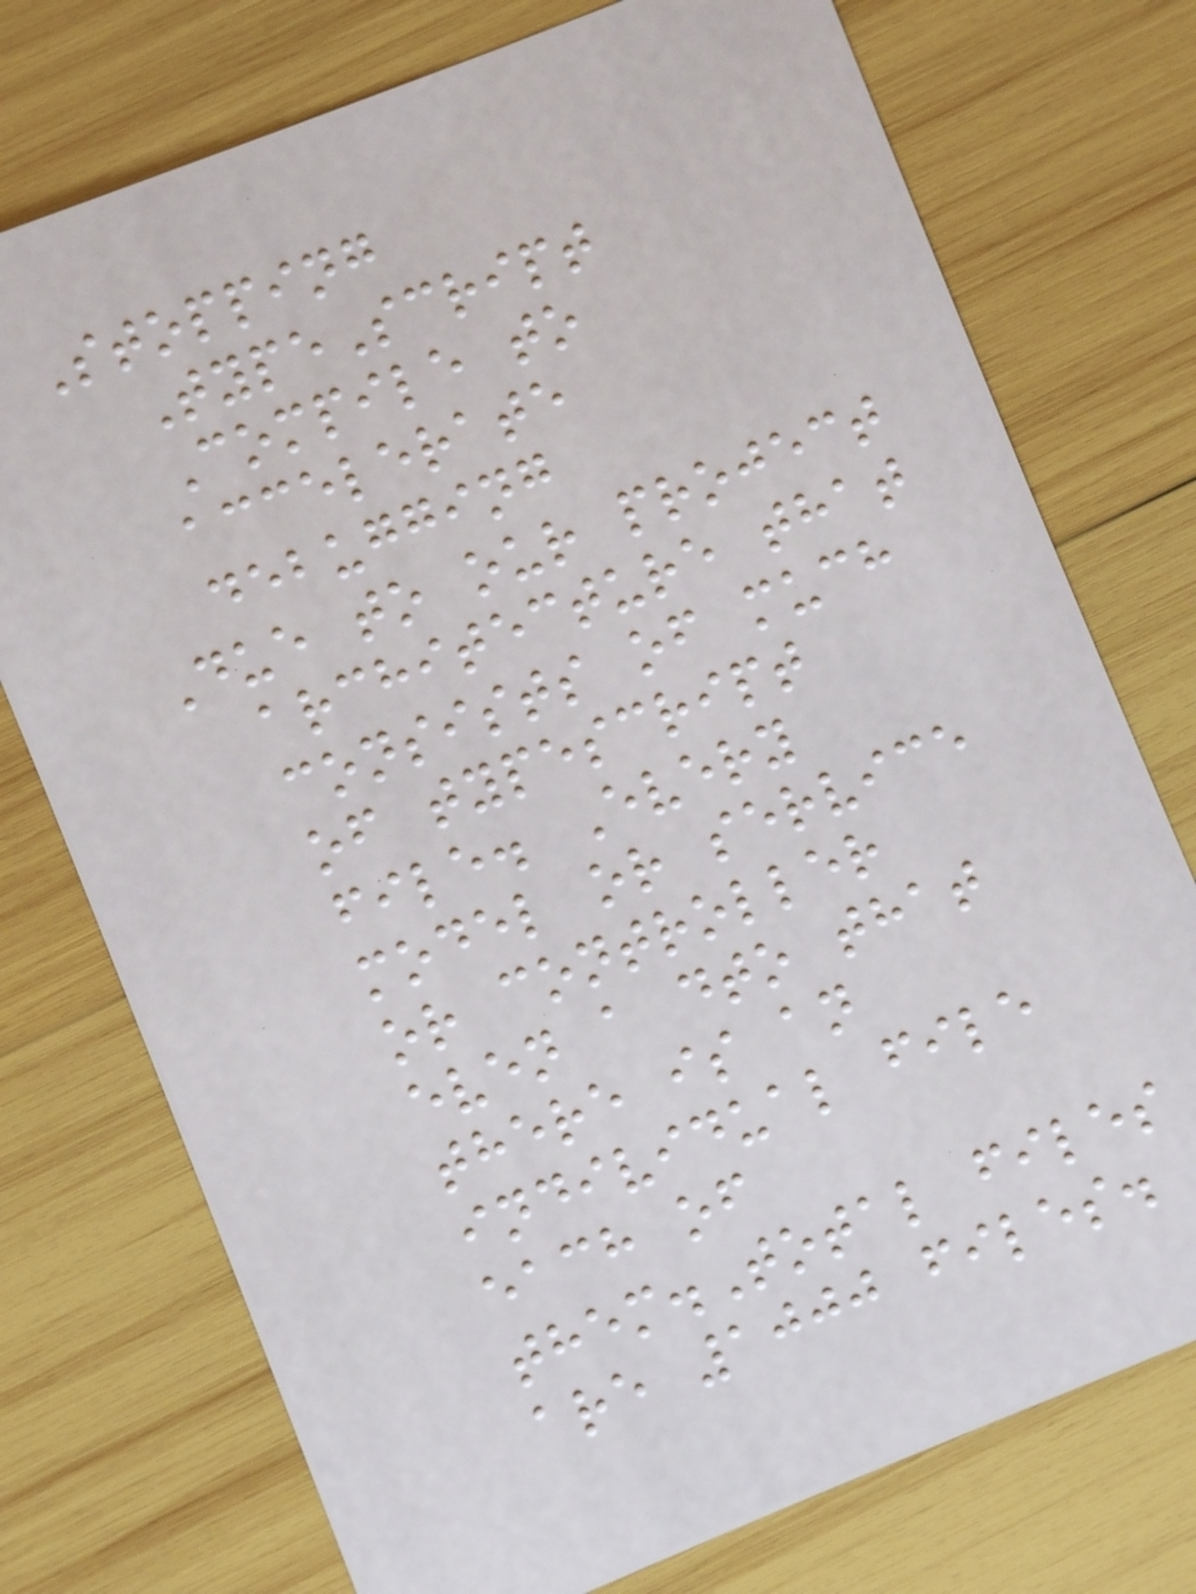Stopping
TypeScript
Compile to
accelerate
debugging
Due to our project
architecture that
consists of much
of typescript
file. Every
model or service
or controller
even a dto that
there is an
individual file
each of
them.Total files
are 1000 files.
